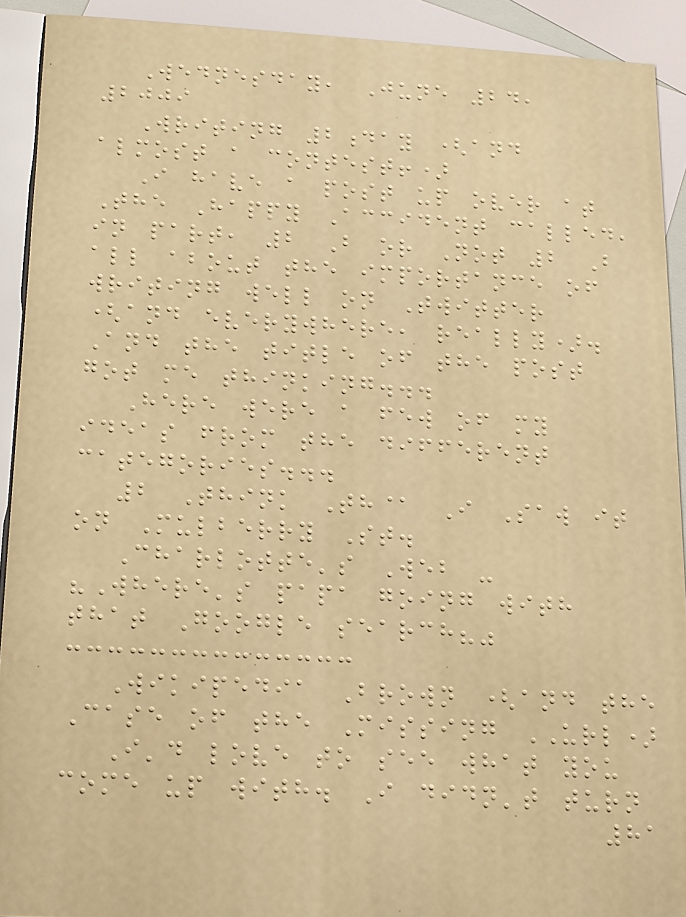Wednesday, June 24,
2009
Writing 2day (and
almost a contest!)
I have a post up over at
The Happy Accident called,
in part, 2 B or Not 2 B
all about the importance of
writing well on Twitter
(and everywhere, really).
And the title of the post
got me thinking...
Here were a few of my
ideas from the different
categories...
2 Think Th@ I Saw it
on Mulberry St.
Charlotte's Web -
"Where's papa going with
that Google search?"
Wikipedia Brown (and the
Case of the Missing URL)
I'd love to see what you
come up with. I didn't turn
81
